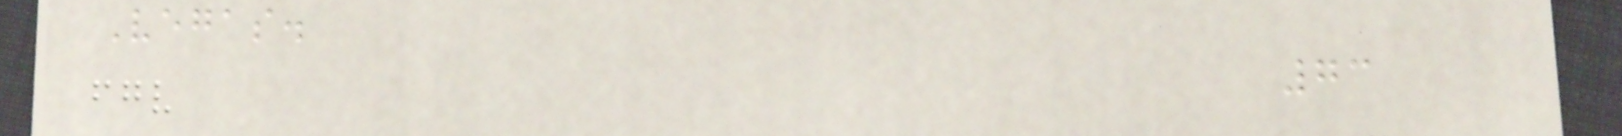Vegas.
73
